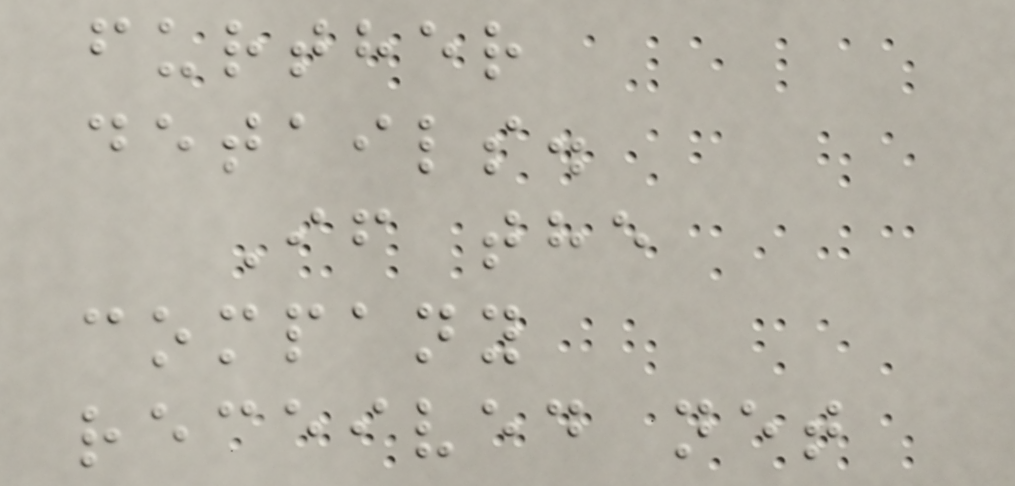further
details.
If the
company
received net
